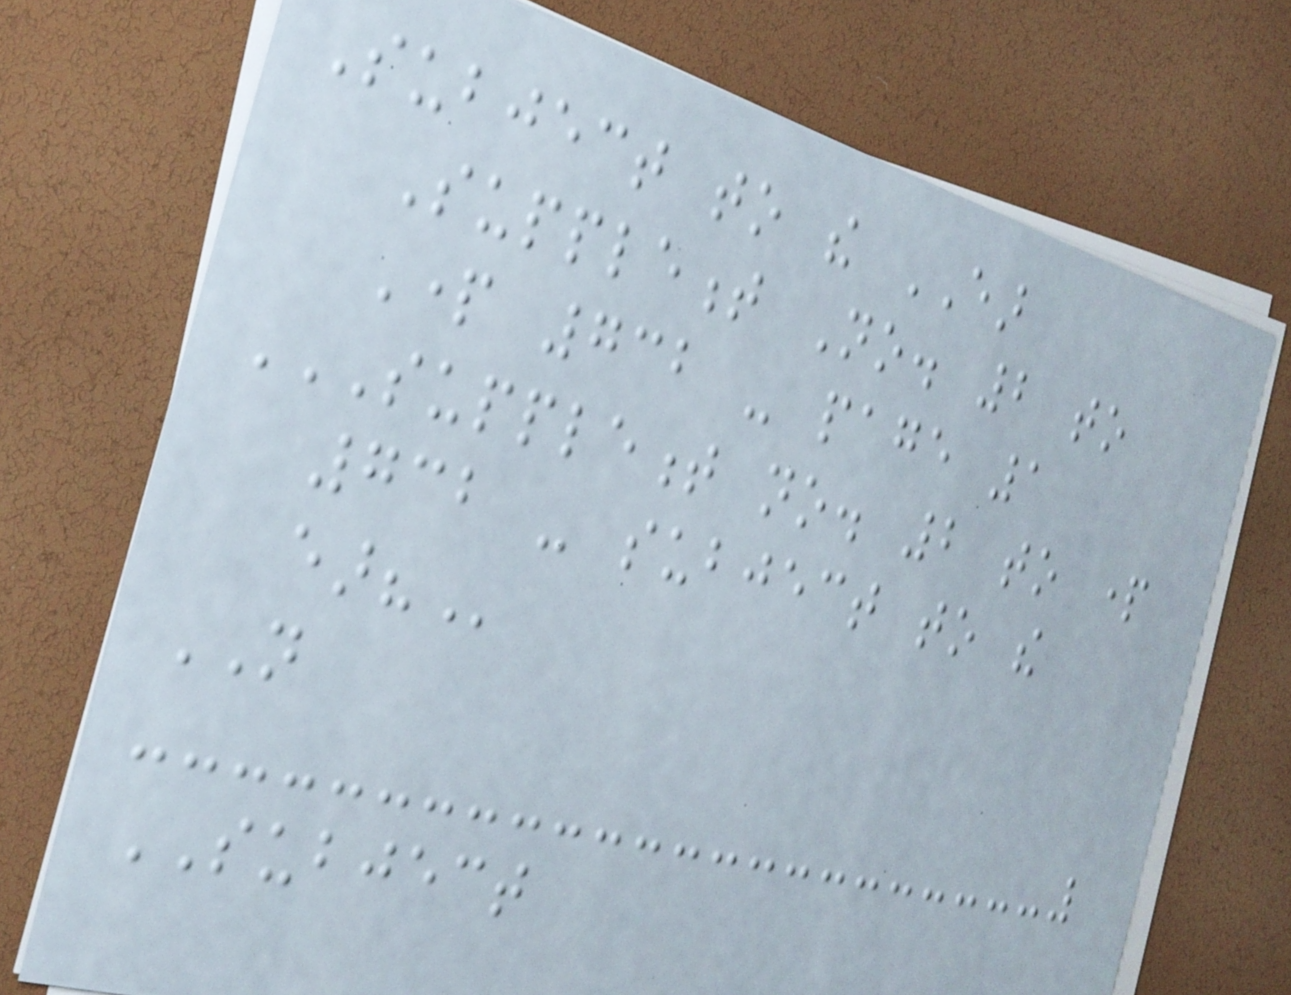Subject to the EAR
Supplement No. 2 to
Part 732 - page 1
SUPPLEMENT NO. 2 TO PART
732 - SUBJECT TO THE
EAR?
NOT
SUBJECT
